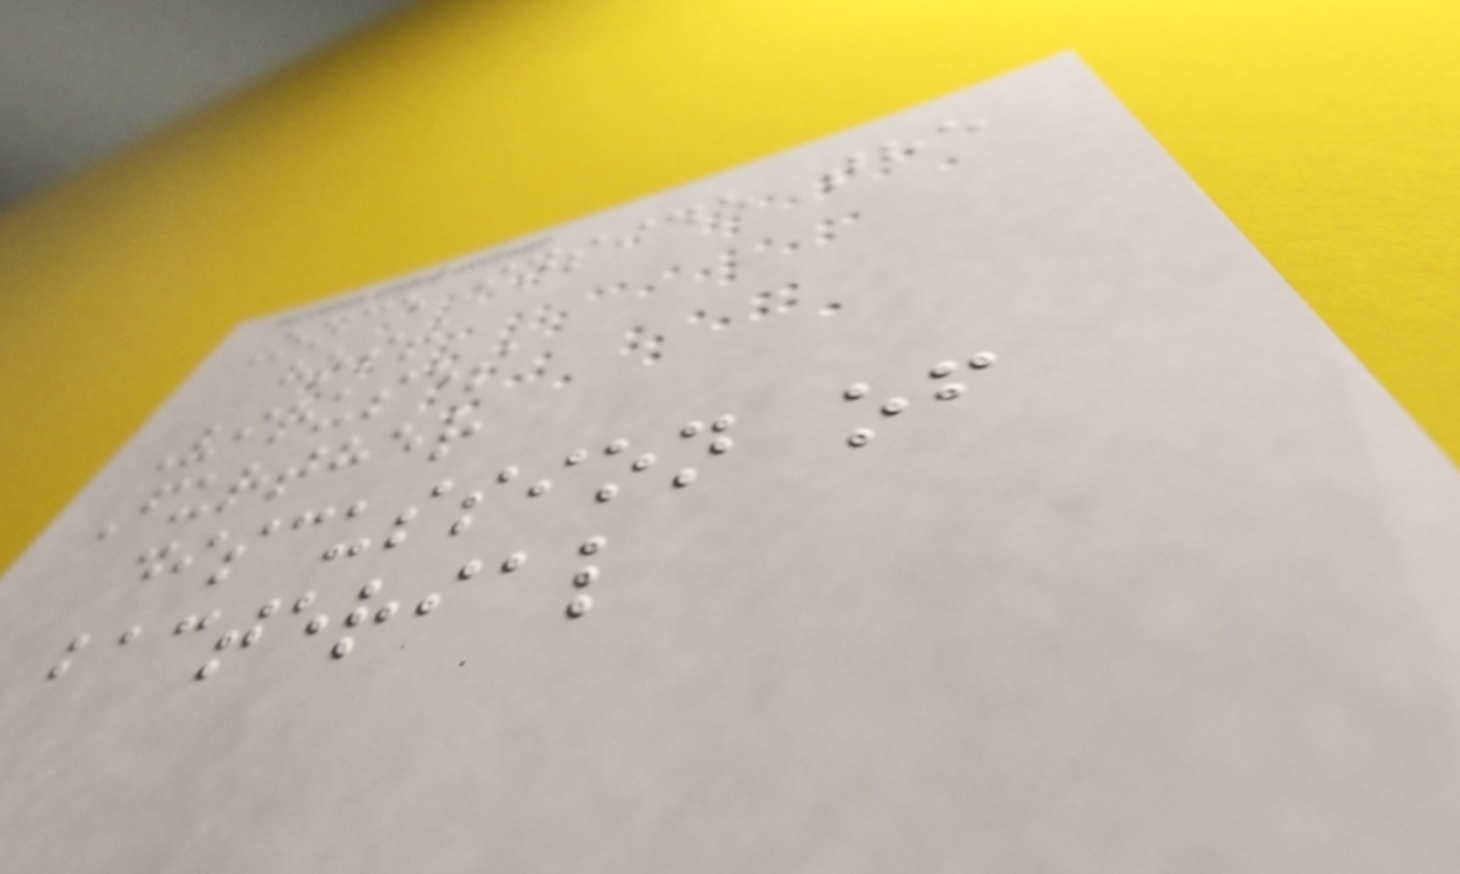Once inside the
host
Viruses
Further
discussion of
bacterial
